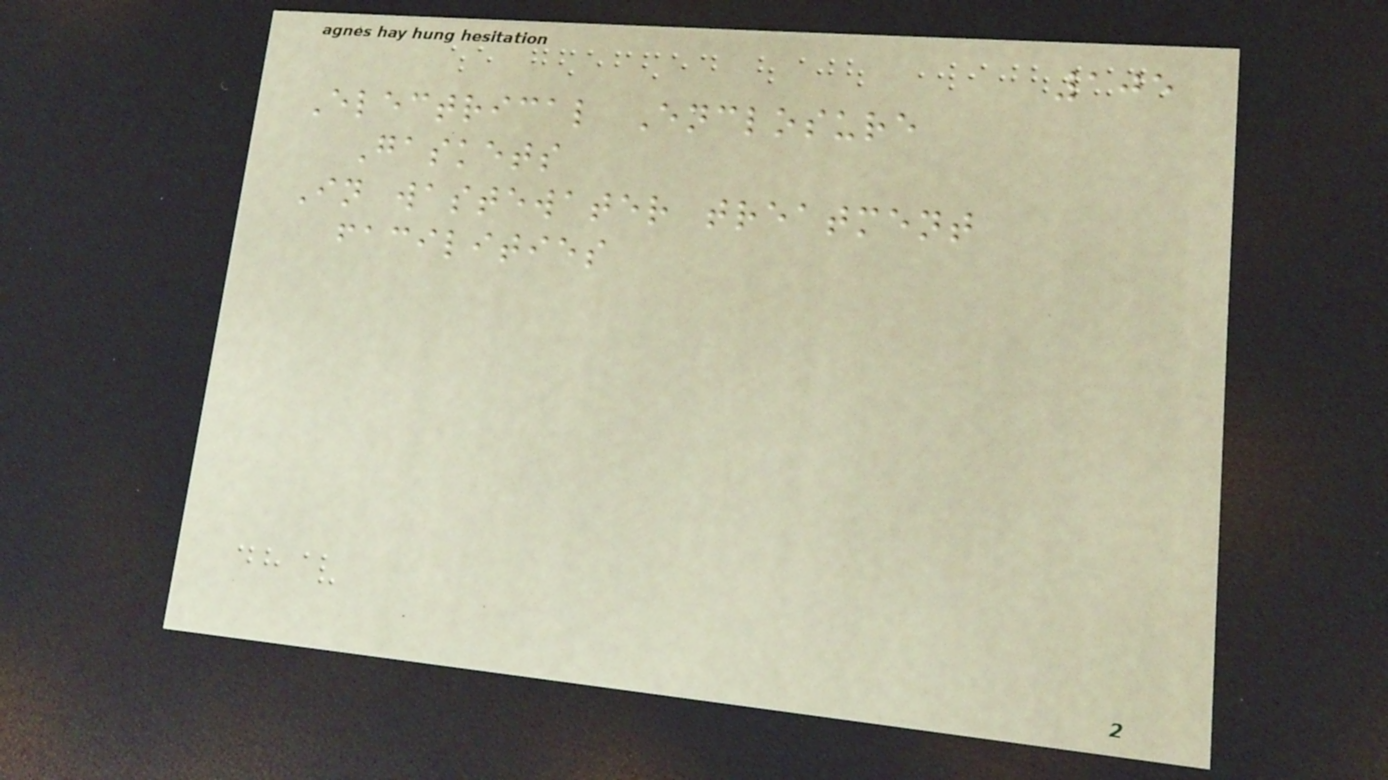105
Electrical Enclosure
Gaskets
In wastewater treatment
facilities
